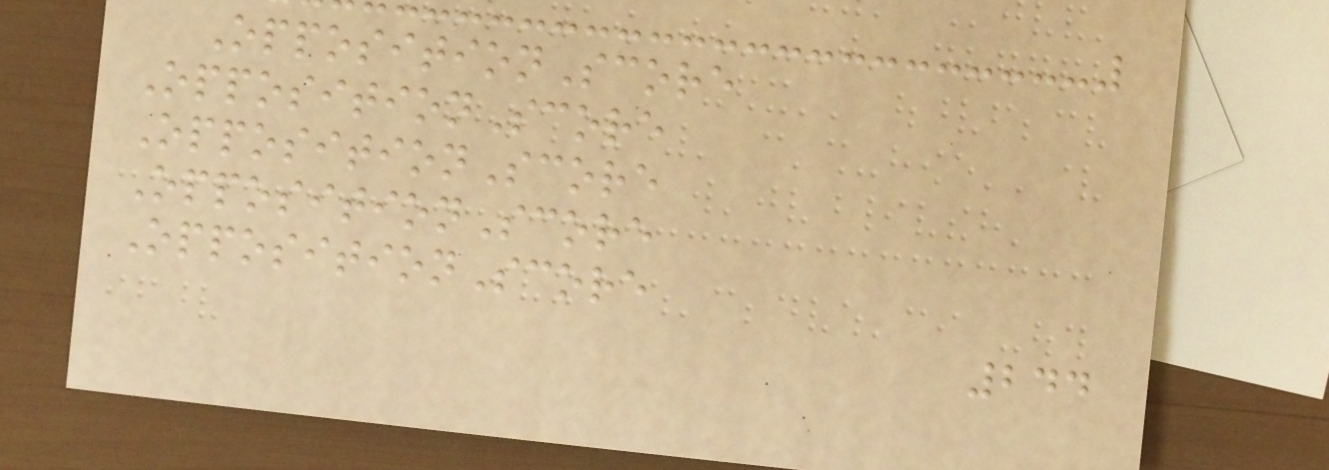OppositionScore
OppositionScore
OppositionScore
OppositionScore
OppositionScore
244
